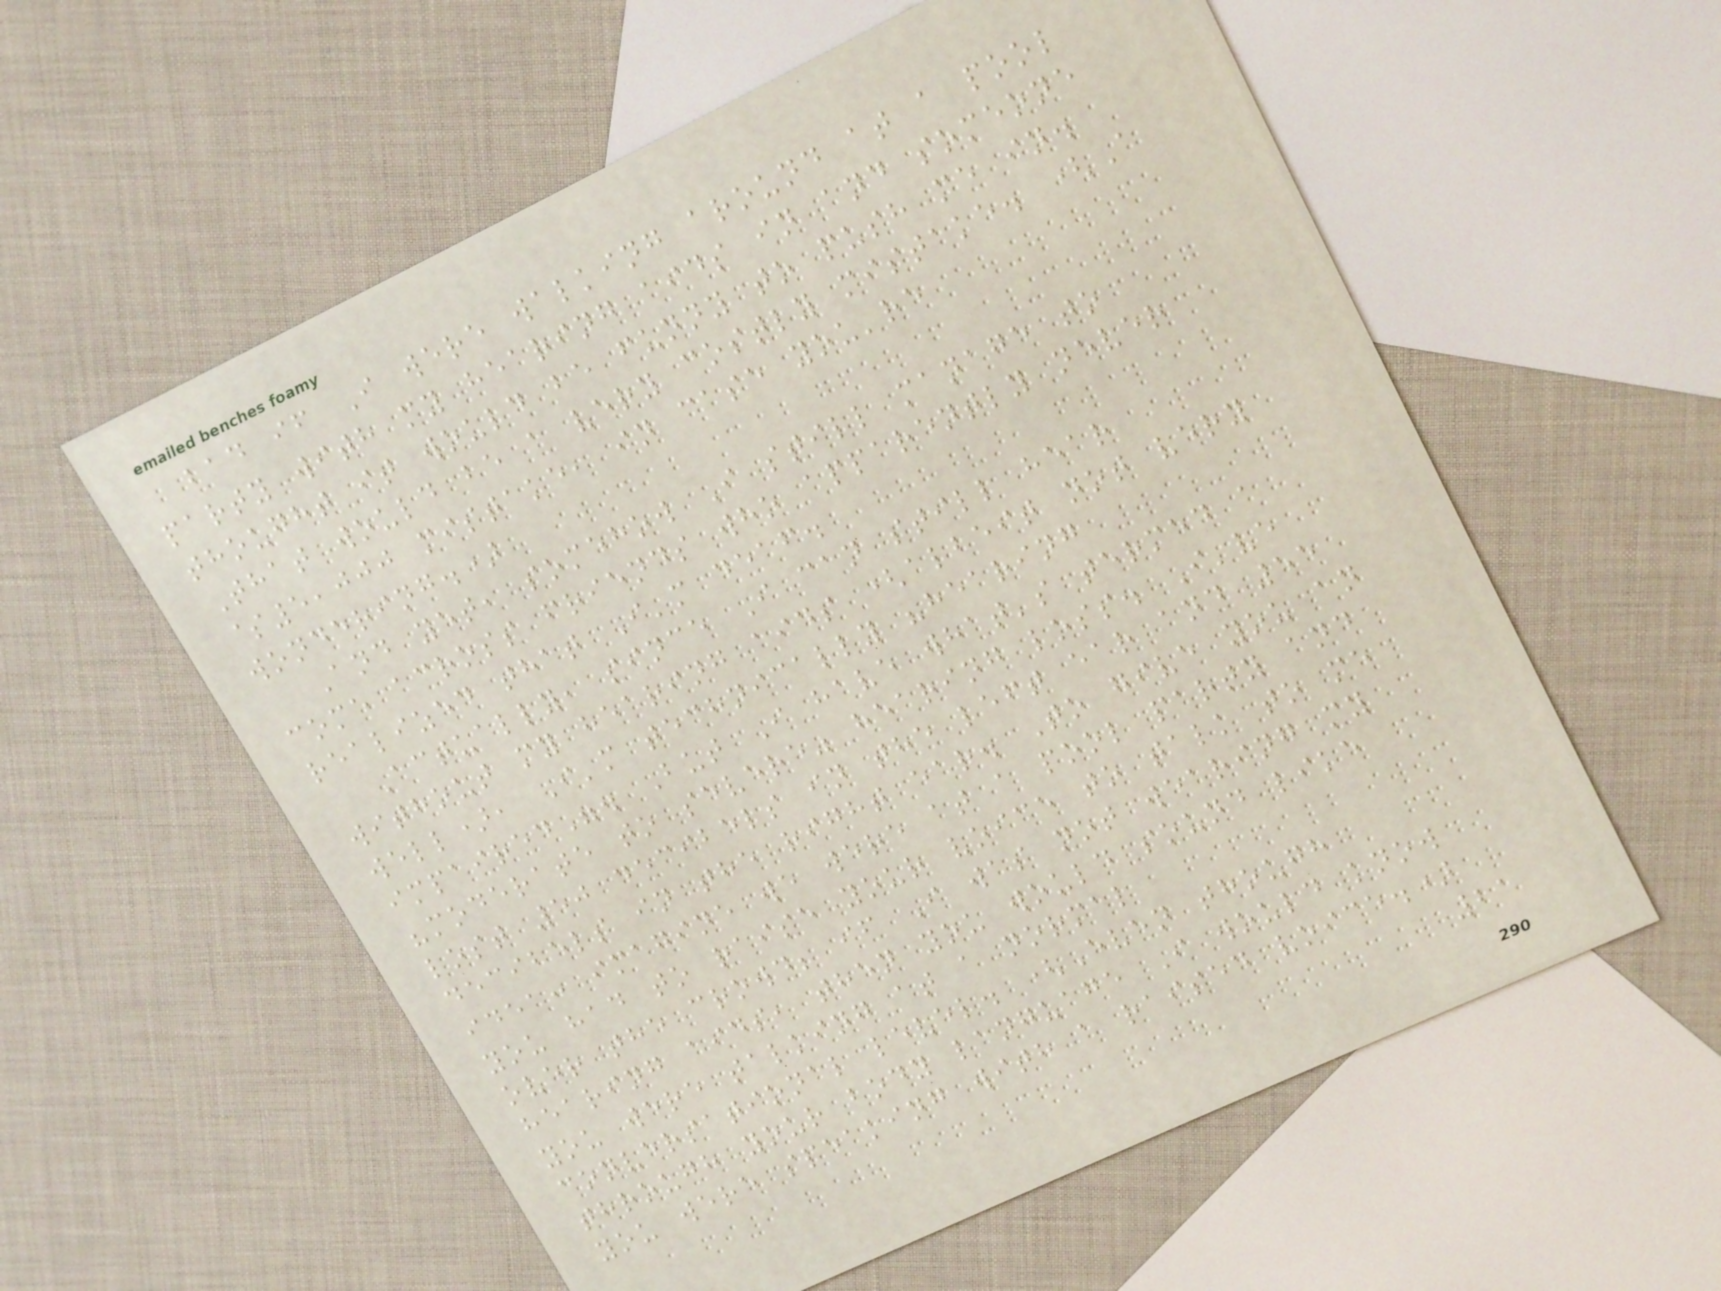bad if I were walking around at a pool
party with my hearing aids in and someone
thought it would be funny to push me in.
That would be a very costly mistake. (A
$5,000 mistake, in case you're
wondering.)
And yet, somehow I still manage to
come across friends who apparently never
realized that I'm deaf.
Actually, since I can still hear
without my hearing aids (albeit not very
well), I'm technically "hearing
impaired". But I have what's termed a
"moderate to severe" hearing loss. I've
lost 50 decibels in the left ear and 55
decibels in the right ear. To give you an
idea: imagine we were at a pool party and
you had to raise your voice to talk to me
over the crowd; if I was not wearing my
hearing aids, then you would sound like
you were talking at a normal
conversational level. (Even though
through your body language I would know
you were speaking with a raised voice.)
21
